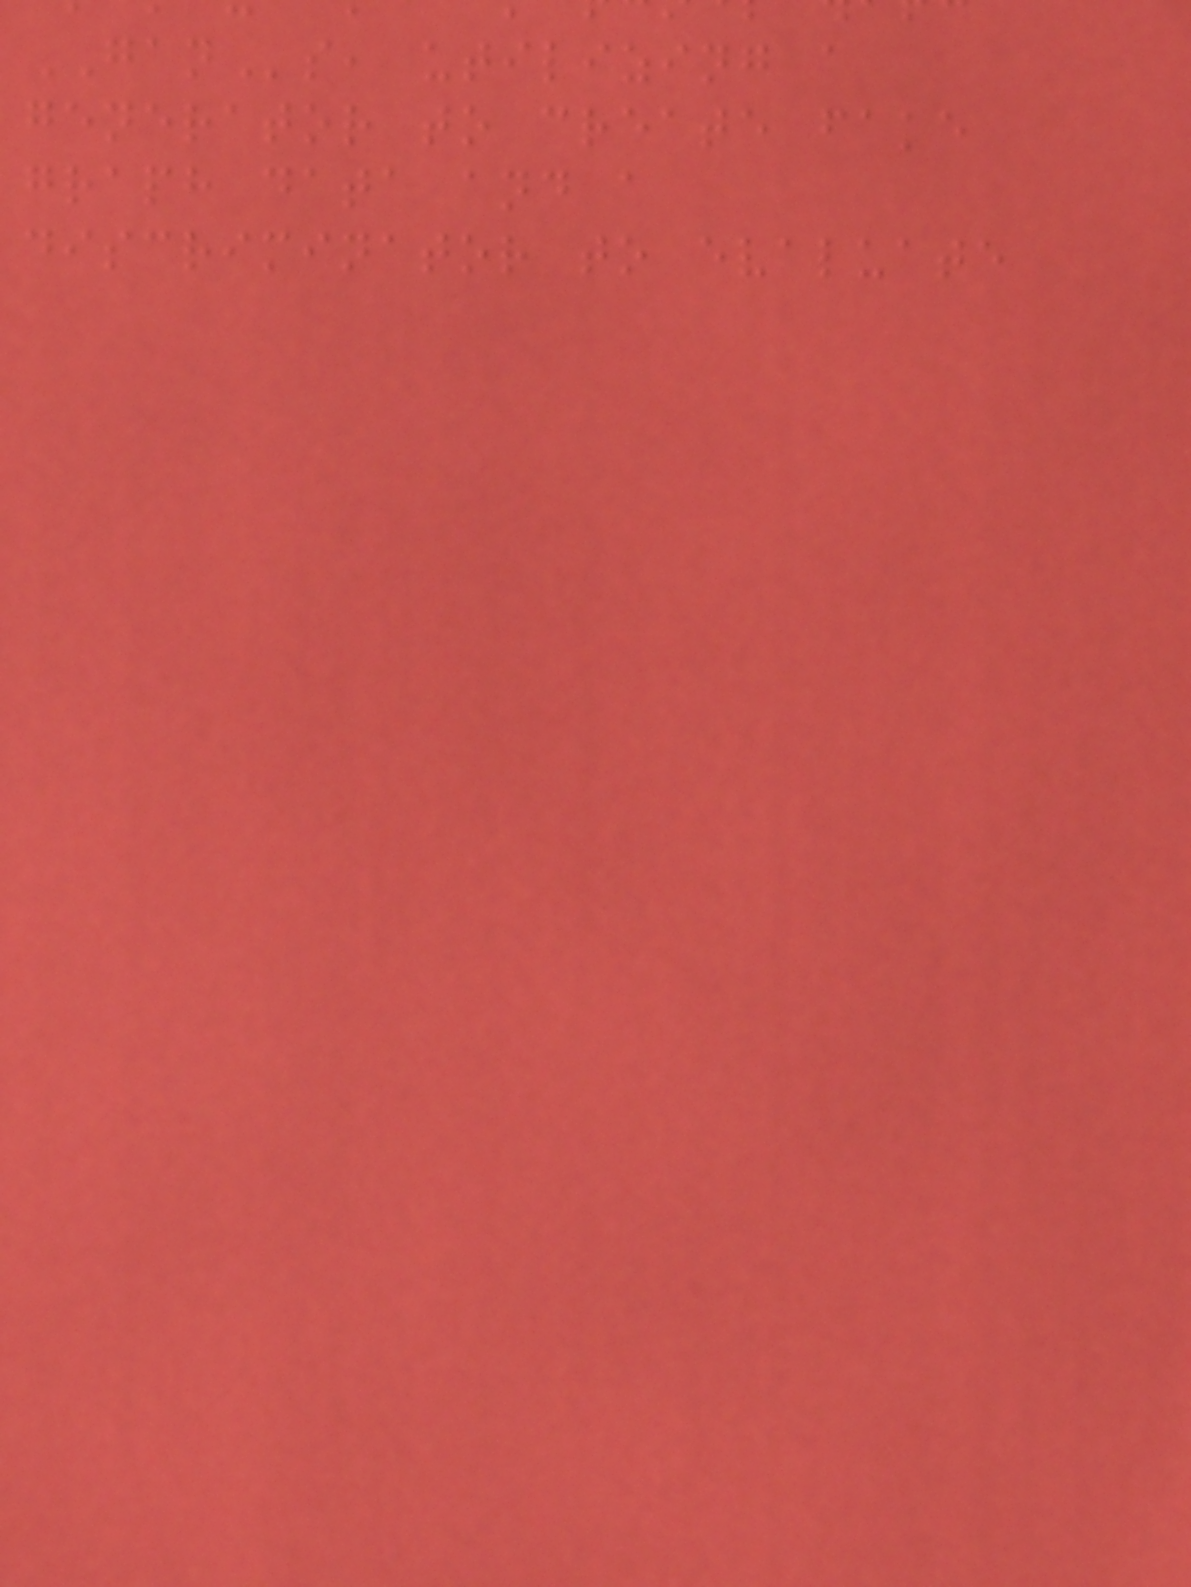GANs, utilizing a
generator to create fake
graph data and a
discriminator to evaluate
